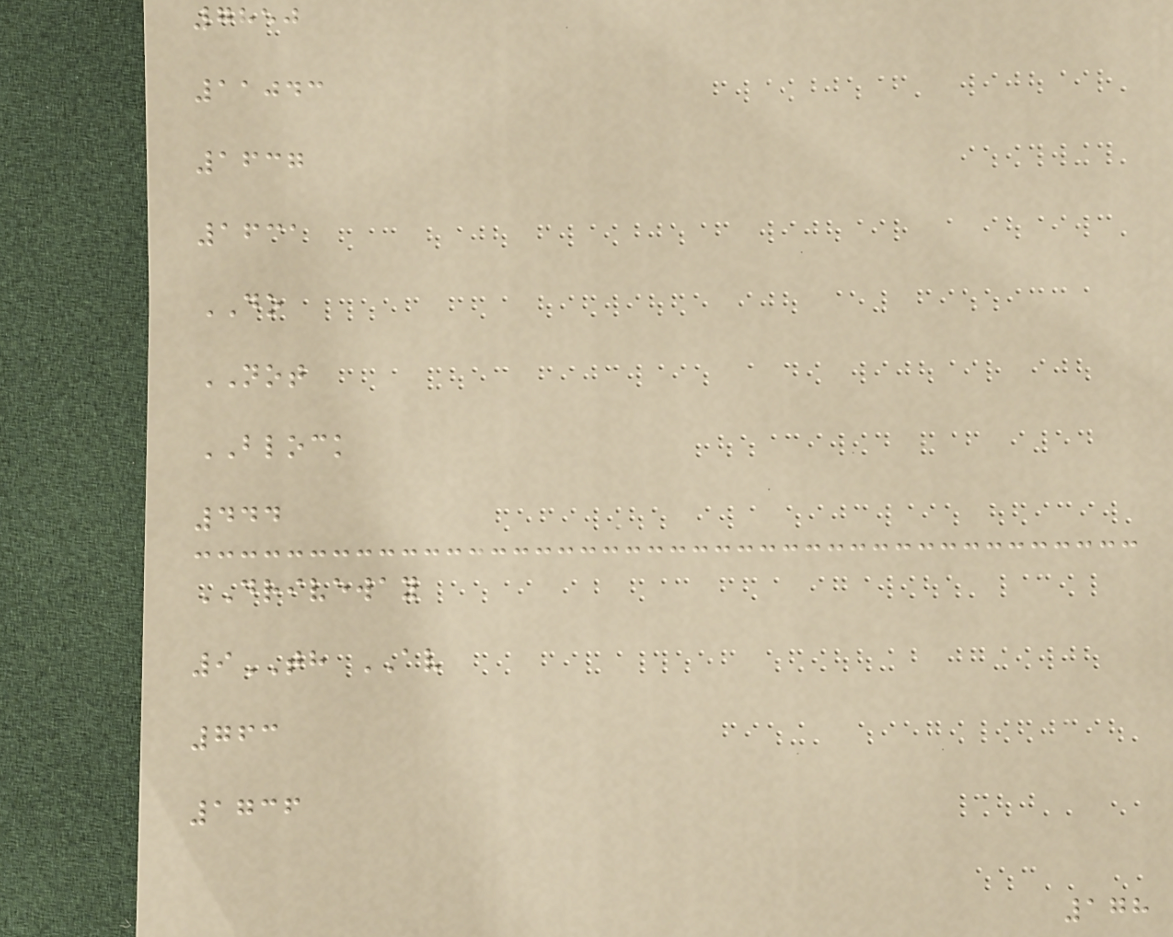7850
11043
1637
1631
DO
NOT
BLOCK
444
DRIVEWAY
9TH AV
763
1736
178
